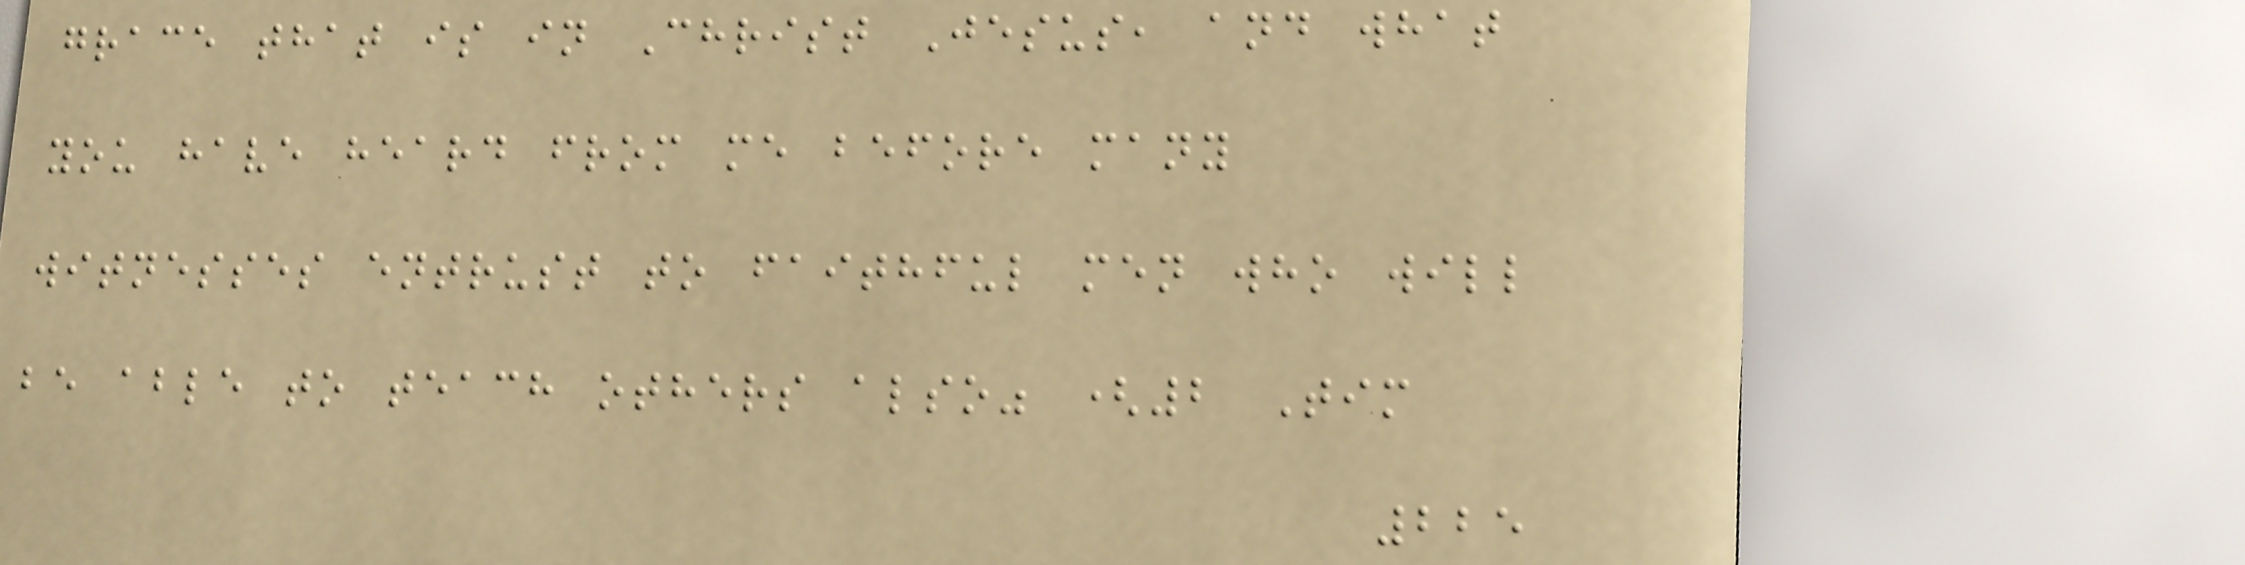grace that is in Christ Jesus, and what
you have heard from me before many
witnesses entrust to faithful men who will
be able to teach others also" (2 Tim
225
